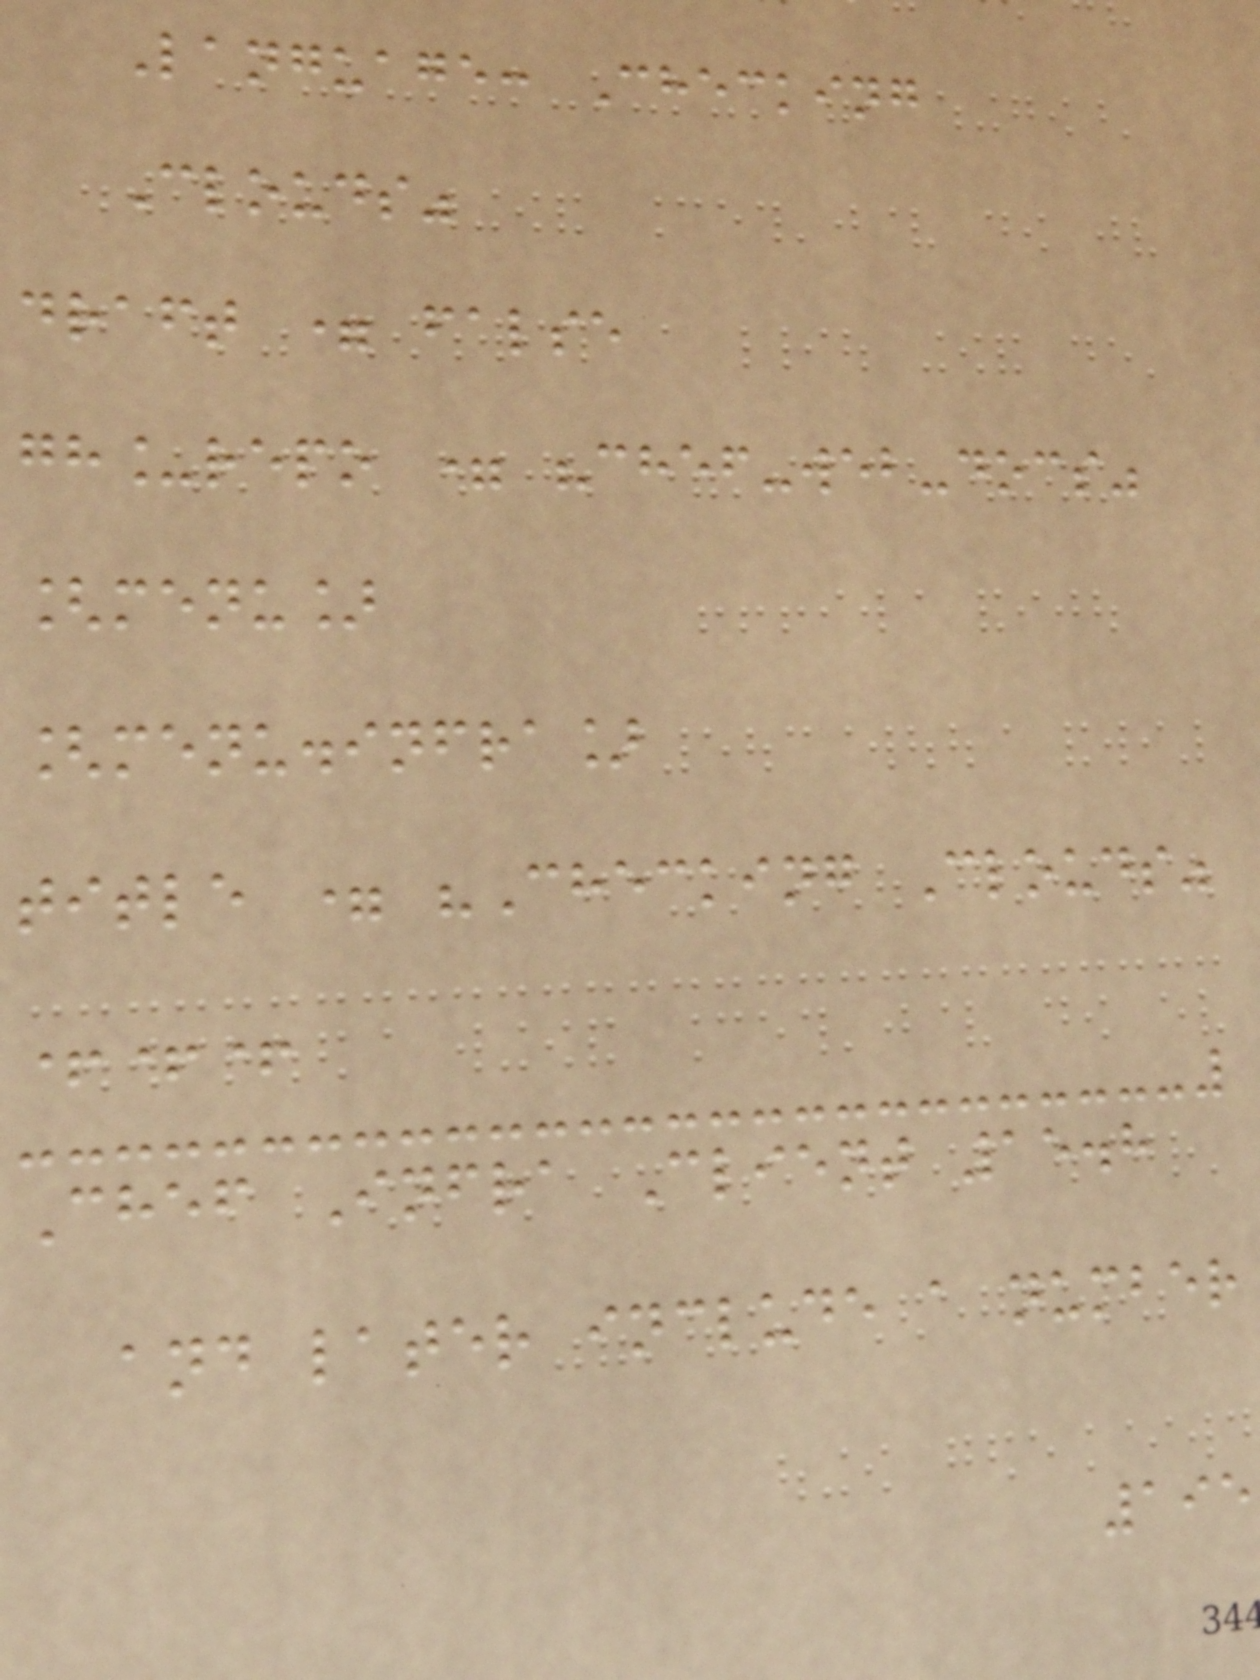Language: Checking
Clouds"
draft = false
gh_repo = "chef-web-docs"
[menu]
[menu.infra]
title = "Checking Clouds"
+++
Chef Infra Client 15.8
and later include a number
195
